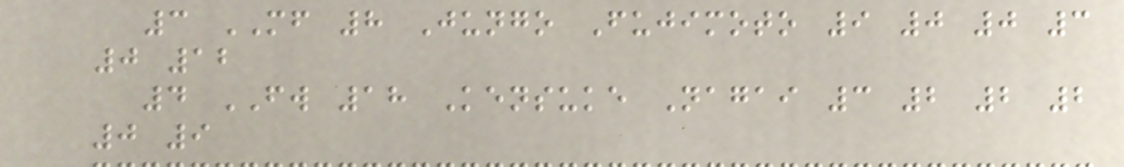3 MF 8 Jungo Fujimoto 9 0 0 3
0 12
4 FW 18 Kensuke Nagai 3 2 2 2
0 9
